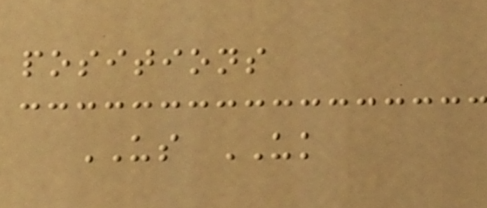positions
US UK
